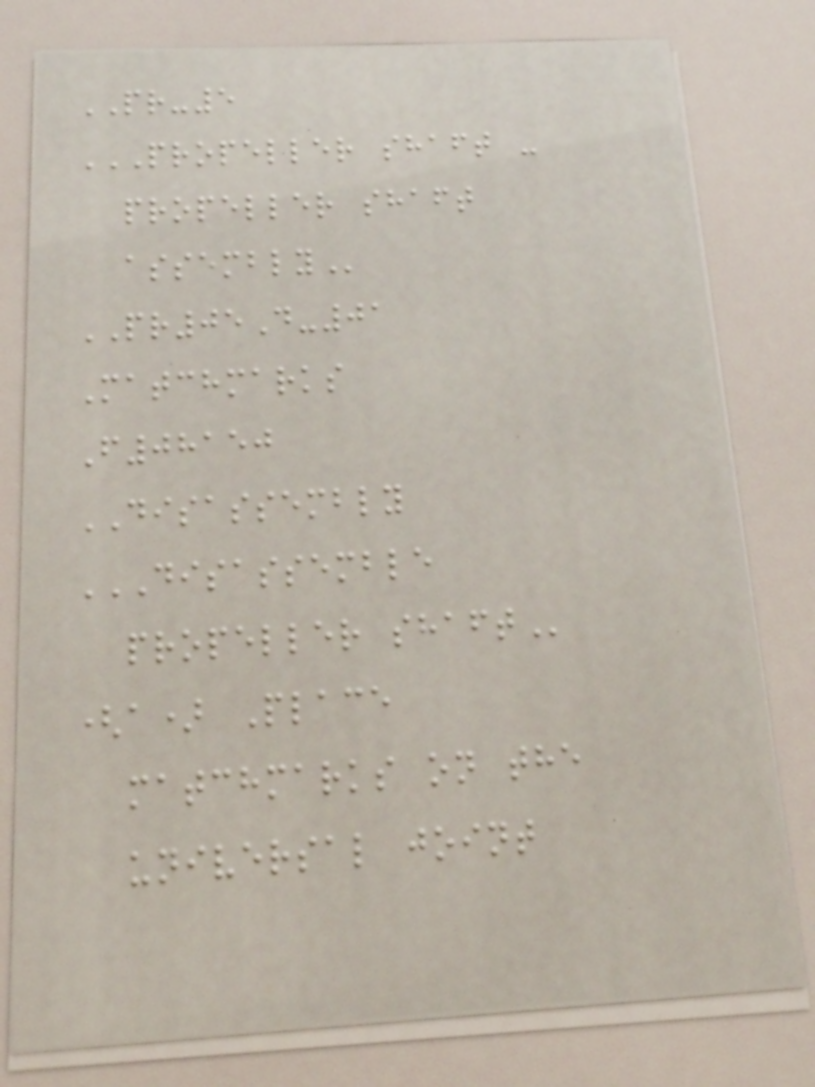PR-5
PROPELLER SHAFT -
PROPELLER SHAFT
ASSEMBLY
PR05D-01
Matchmarks
F08150
DISASSEMBLY
DISASSEMBLE
PROPELLER SHAFT
(a) Place
matchmarks on the
universal joint
